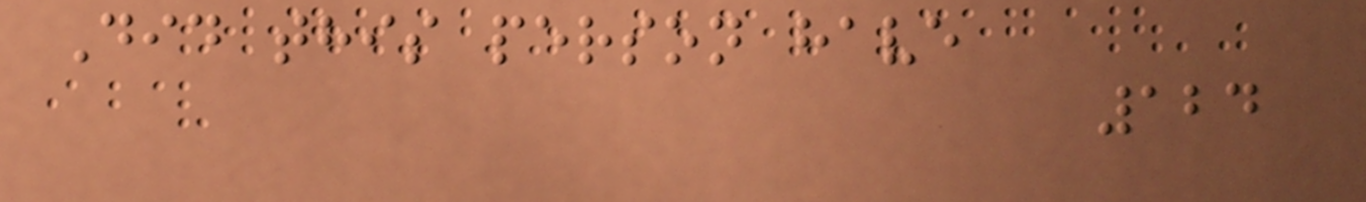Did this person have
124
